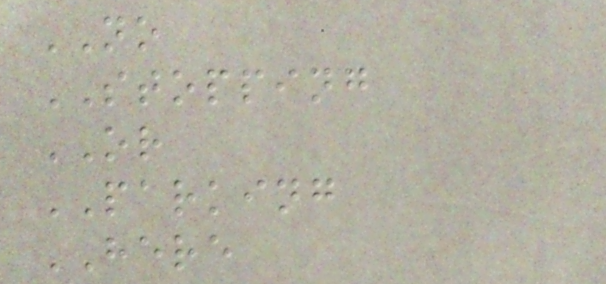NO
STOPPING
OR
PARKING
HERE
